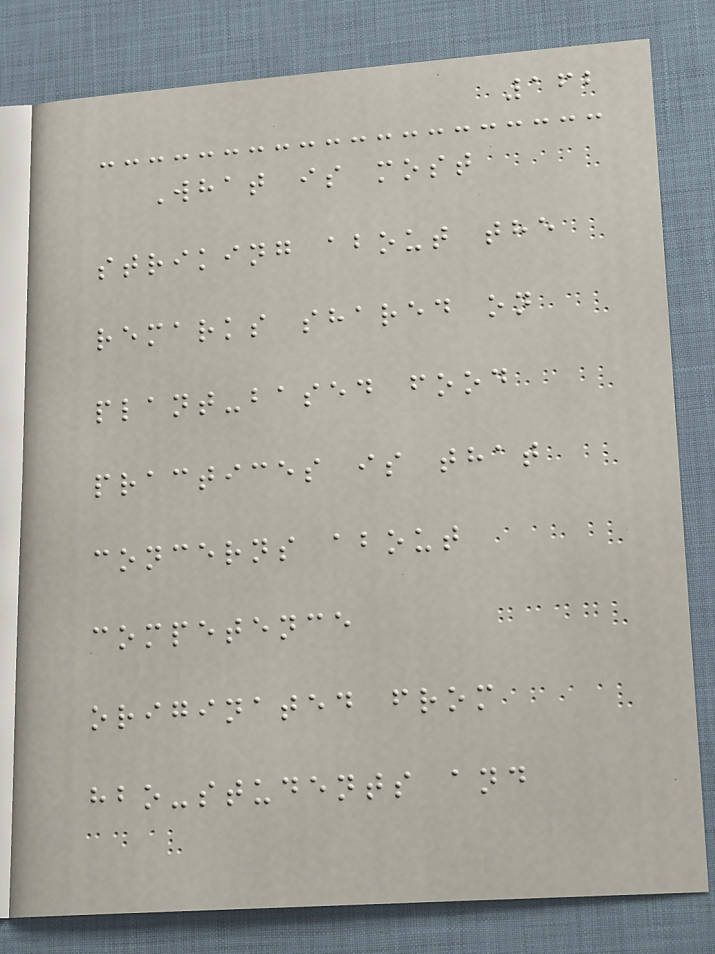162
What is most
striking about the
remarks shared on
plant-based food
practices is that
concerns about
competence
originated from
hbo-students and
